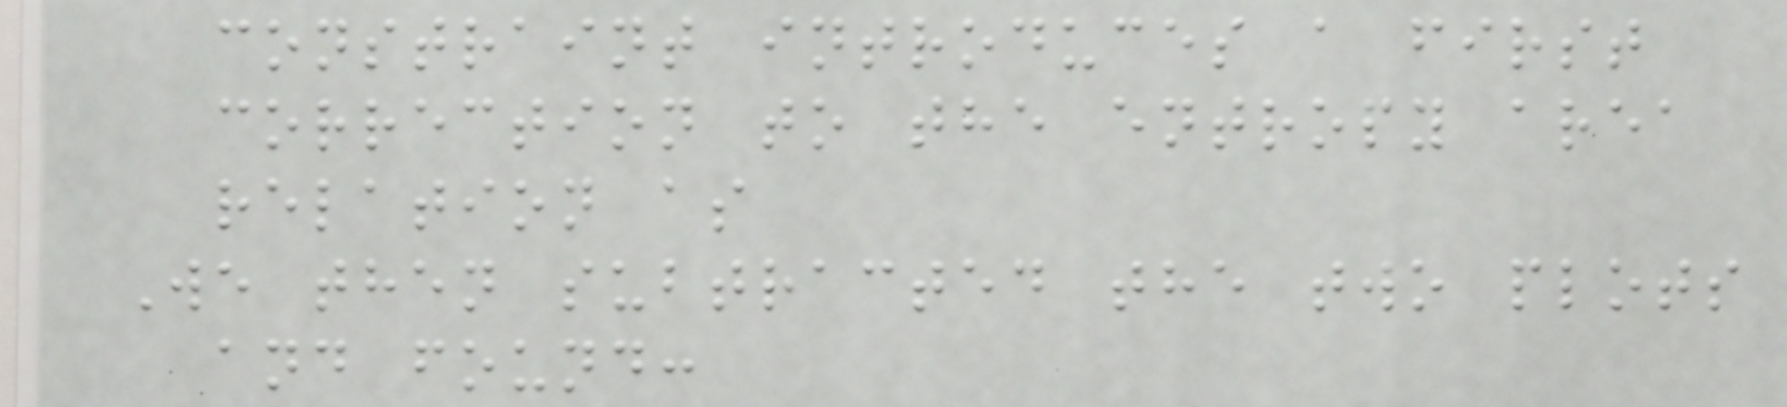constraint introduces a first
correction to the entropy area
relation as
We then subtracted the two plots
and found:
